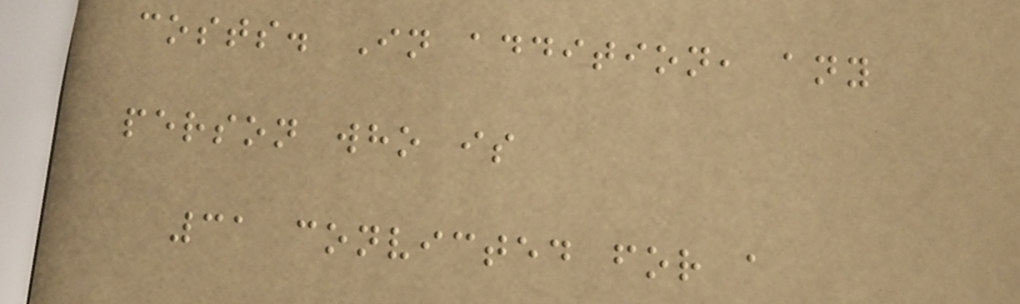costs. In addition, any
person who is
31 convicted for a
